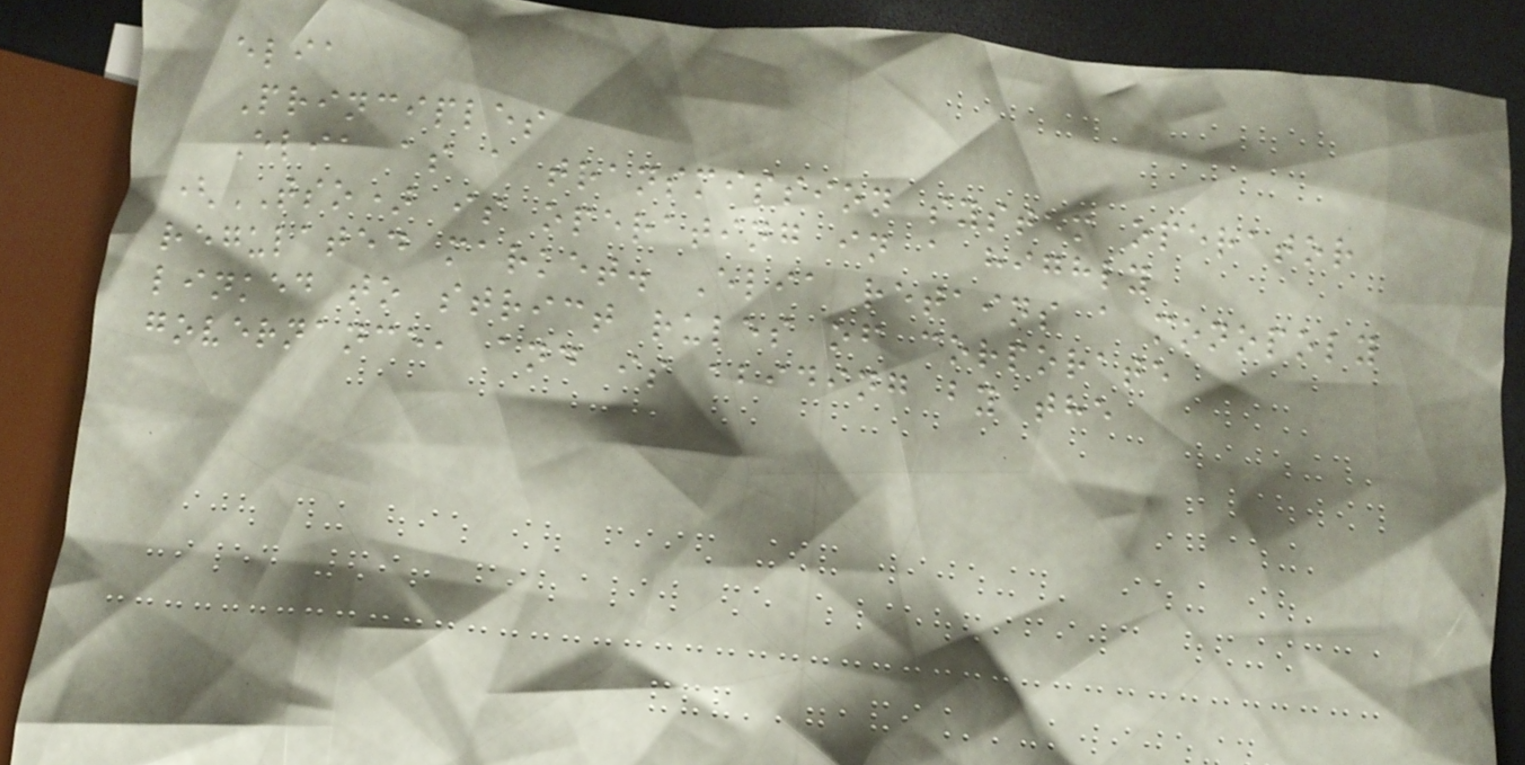elia
Principles
Elia as a transmission system operator
(TSO) is operating in a highly
regulated market. Elia retains a monopoly
linked to strict rules of corporate
governance, and is abiding by the
